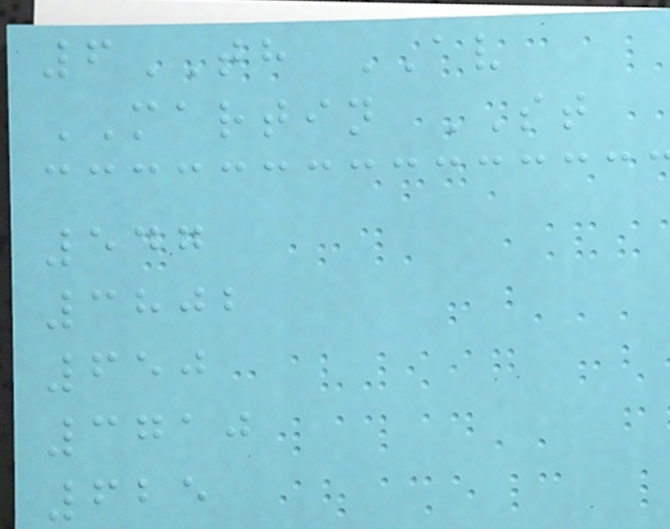6TH AV
MARTIN ST
547
3802
650
3710
625
